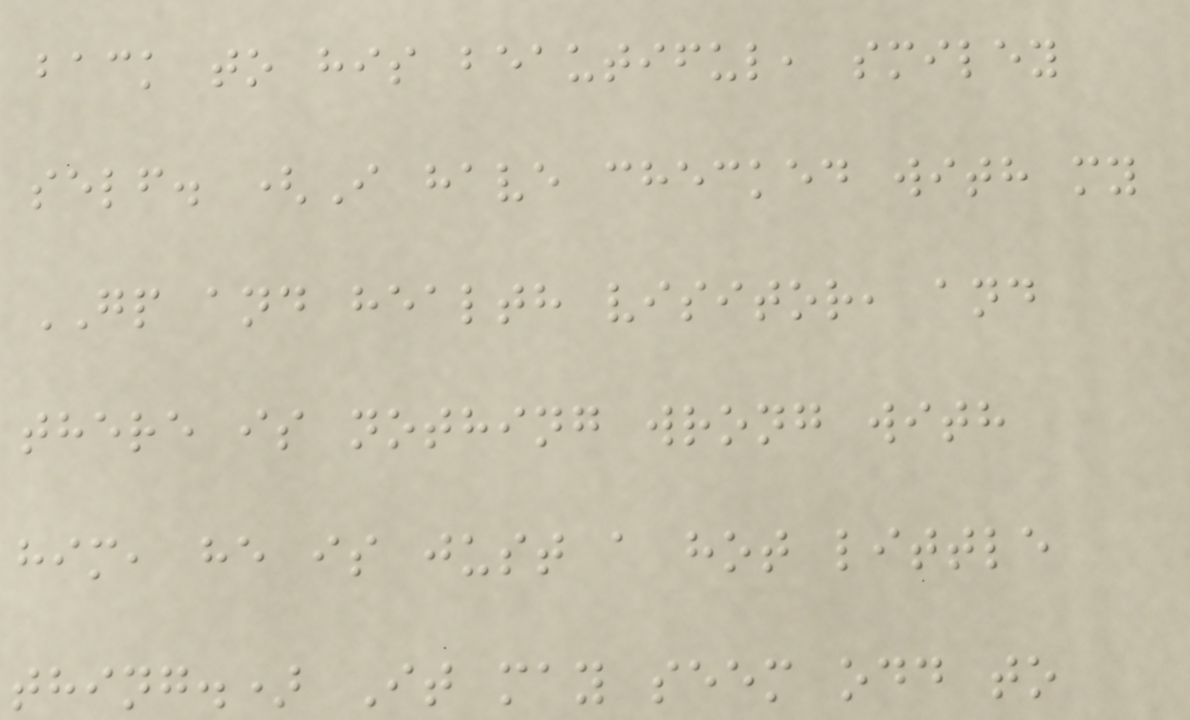back to his beautiful, smiley
self. (I have checked with my
GP and health visitor, and
there is nothing wrong with
him, he is just a hot little
thing.) It may seem odd to
